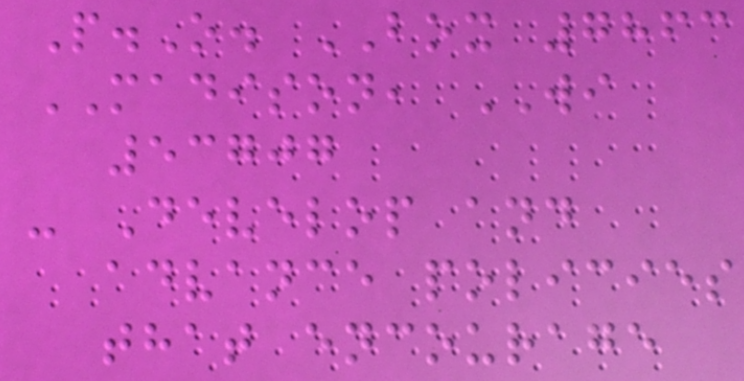P.O. BOX 7863
MADISON, WI
53707
- Develop and
advance policies
that encourage
